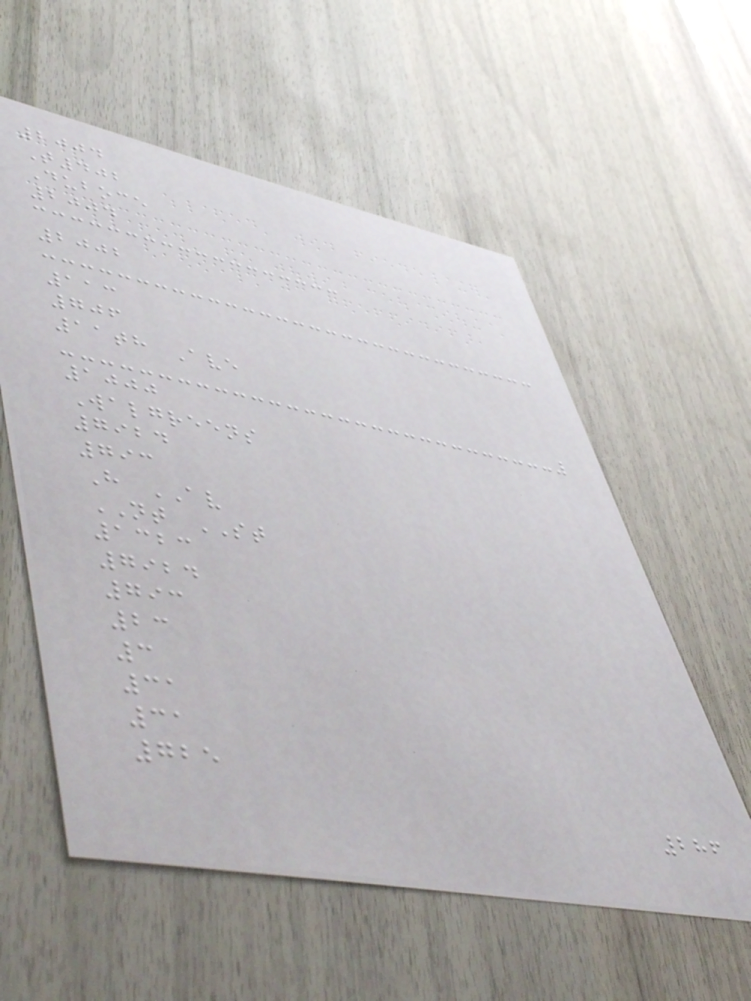2004
T402
Duboce
2004
2002
113
706
11th Ave
1000
Walgreens
7924
793
H AV
NT ST
1323
7924
793
23
3
31
31
725
286
